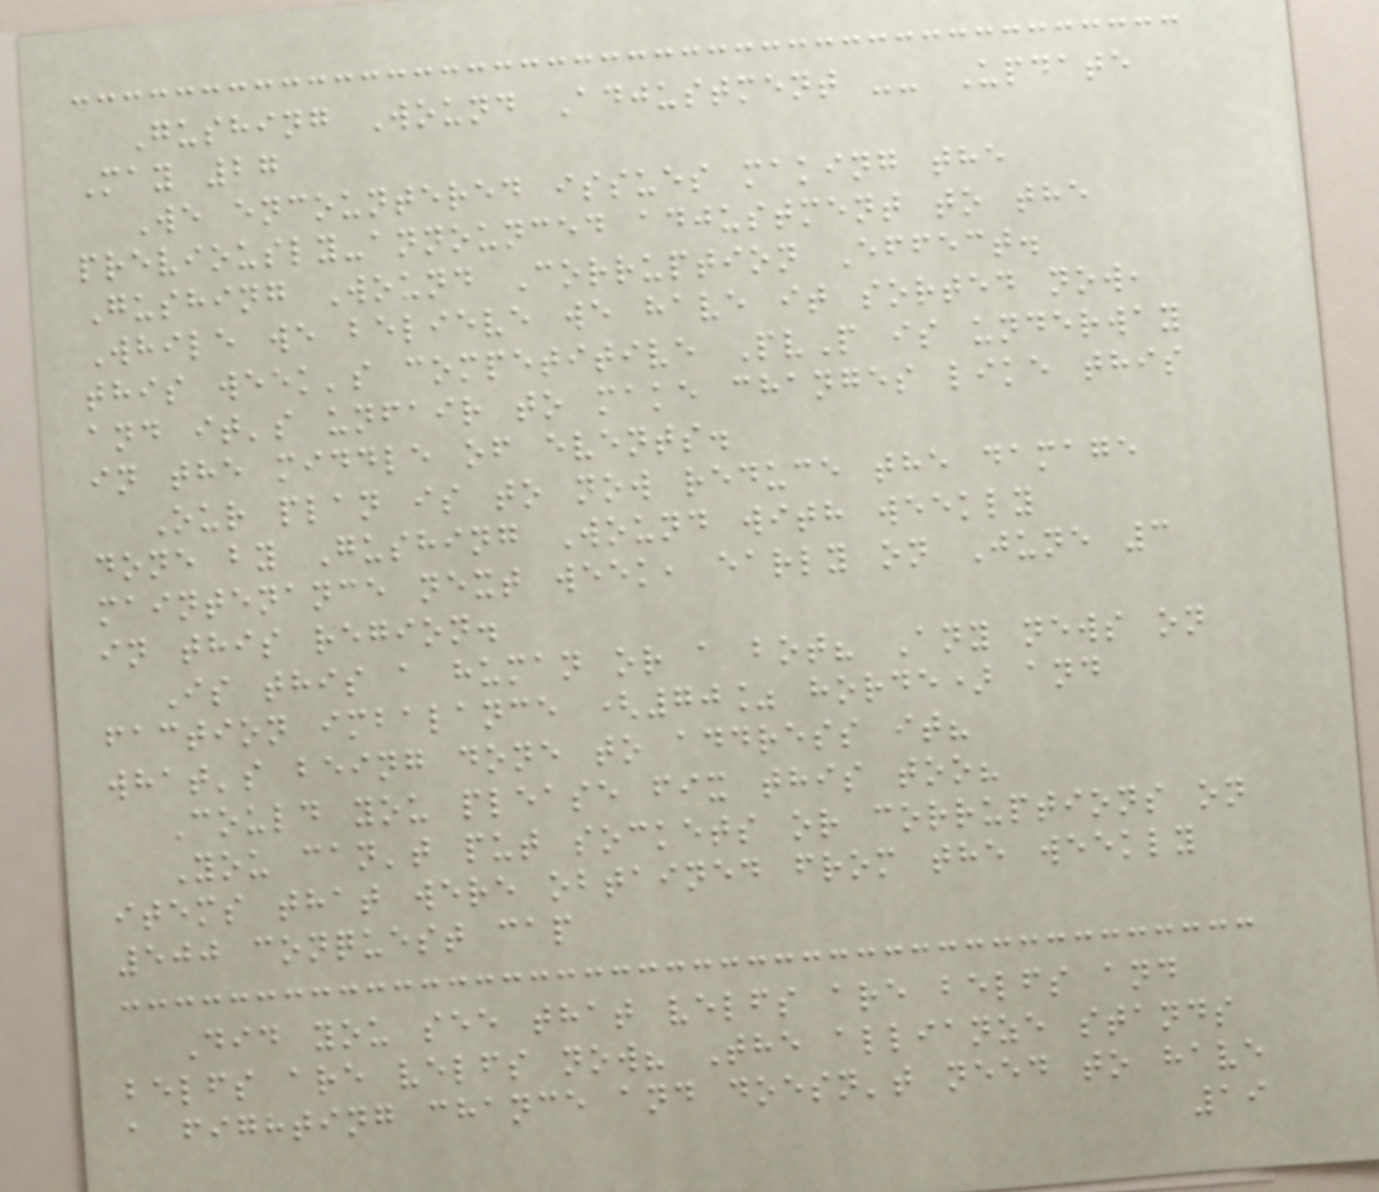Gushing Wound Adjustment -- Update
May 27
We encountered issues making the
previously-announced adjustment to the
Gushing Wound Corruption Effect.
While we believe we have it sorted now,
this week's competitive PvP is underway
and it's unfair to make changes like this
in the middle of events.
Our plan is to now reduce the damage
done by Gushing Wound with weekly
maintenance next week, early on June 3
in this region.
Is this a human or a bot? Any news on
faction imbalance (70% horde) and
what's being done to address it?
Could you please fix this too?
You can't put sockets or corruptions on
items that were obtained from the weekly
500 conquest cap
Did you see that velfs are belfs and
belfs are velfs now? The allianze stands
a fighting chance and doesn't need to have
19
